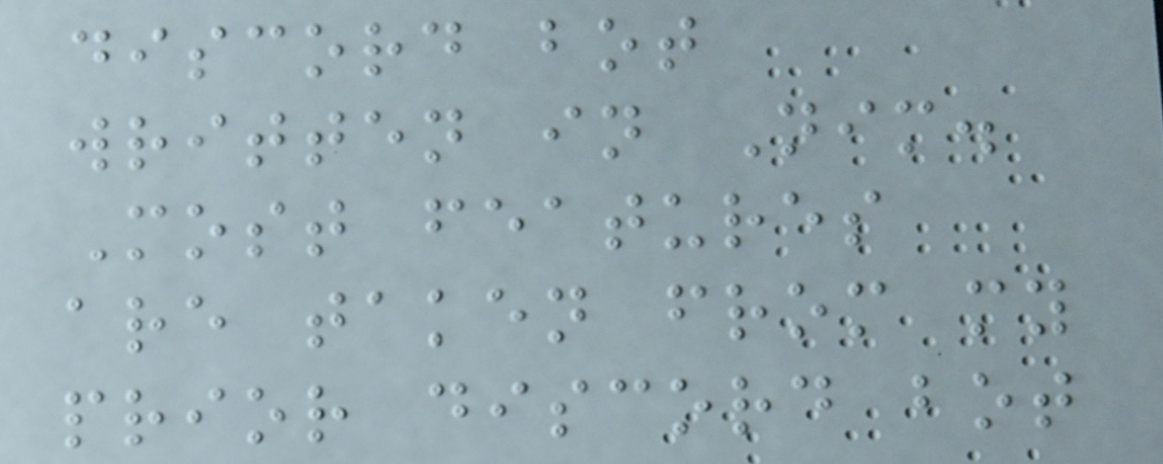discord bot
written in Nim.
Most features
are taken from my
prior discord bot
